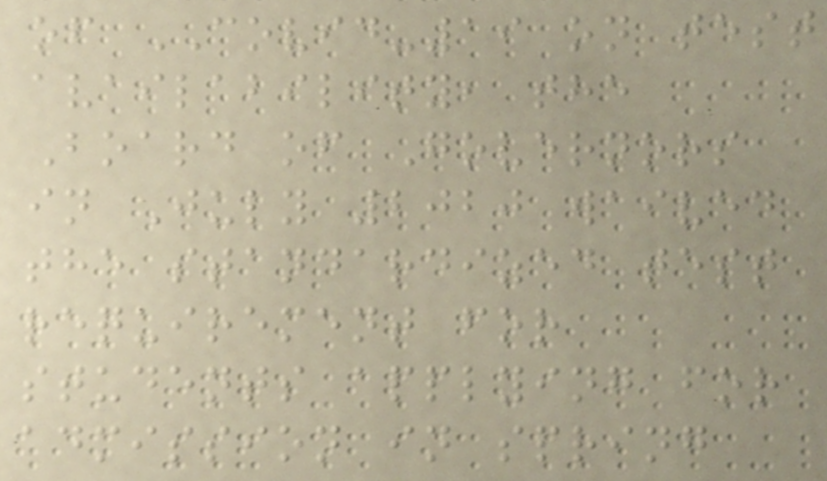of COVID-19 on test
availability, the
Board of Governors
in July 2020 waived
the standardized test
requirement for
students applying for
admission in spring
